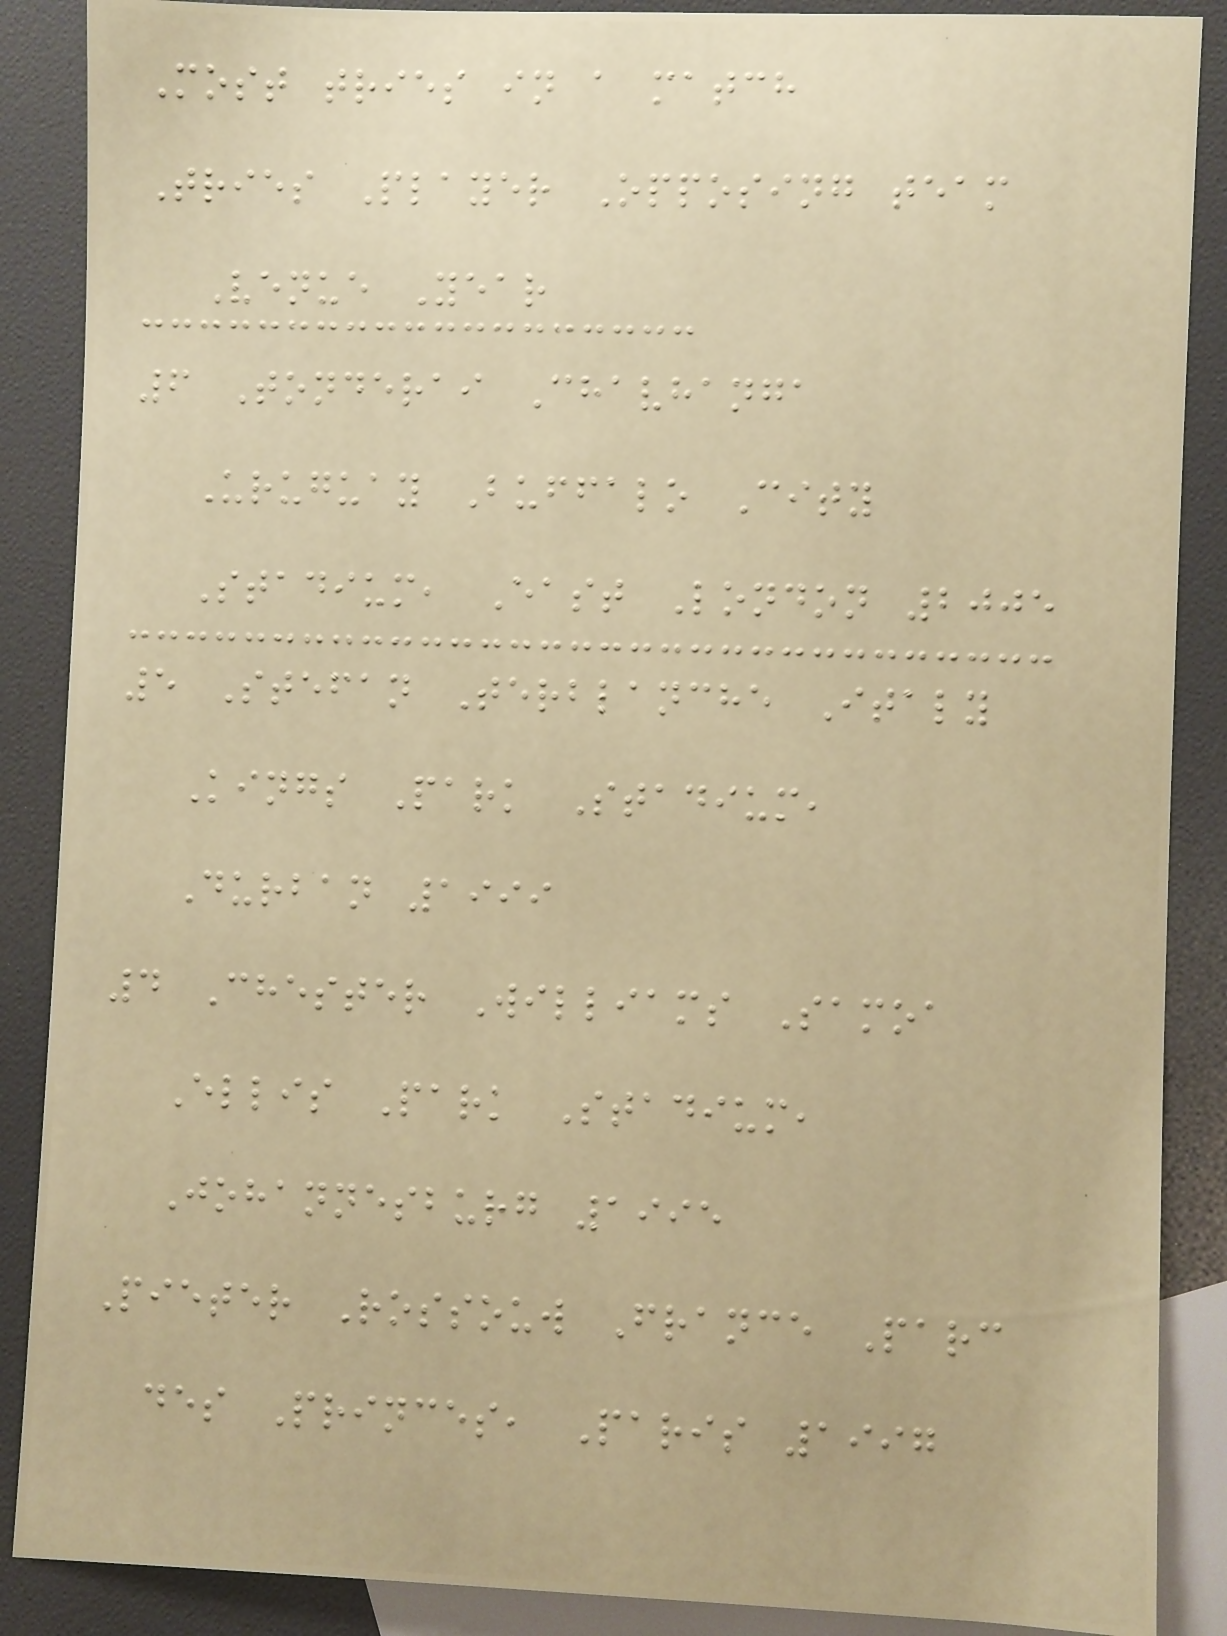Most tries in a match
Tries Player Opposing team
Venue Year
6 Tonderai Chavhanga
Uruguay Buffalo City
Stadium, East London 2005
5 Stefan Terblanche Italy
Kings Park Stadium,
Durban 1999
4 Chester Williams Samoa
Ellis Park Stadium,
Johannesburg 1995
Pieter Rossouw France Parc
des Princes, Paris 1997
